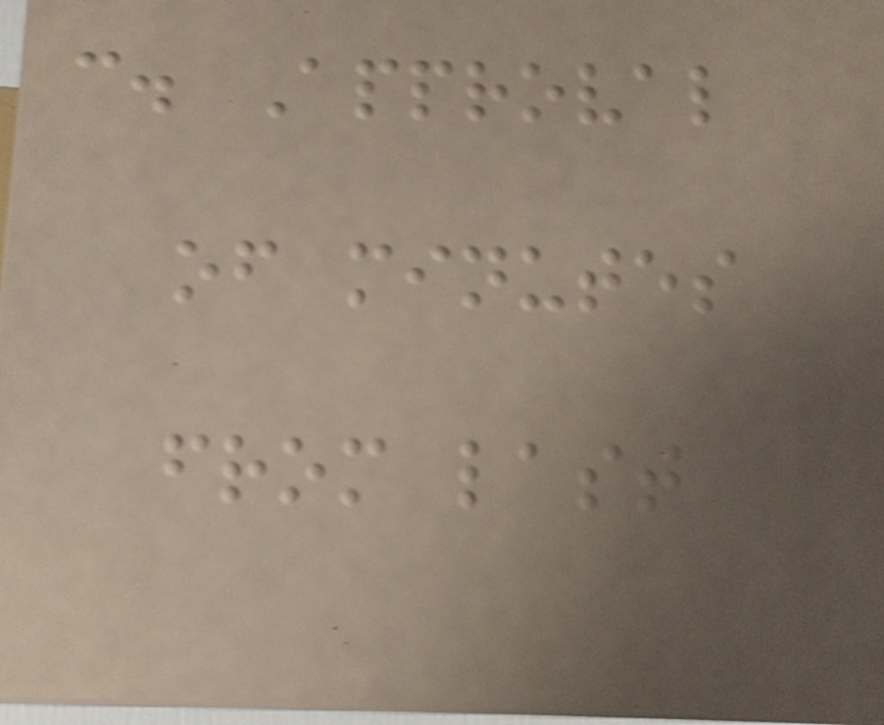c. Approval
of minutes
from last
